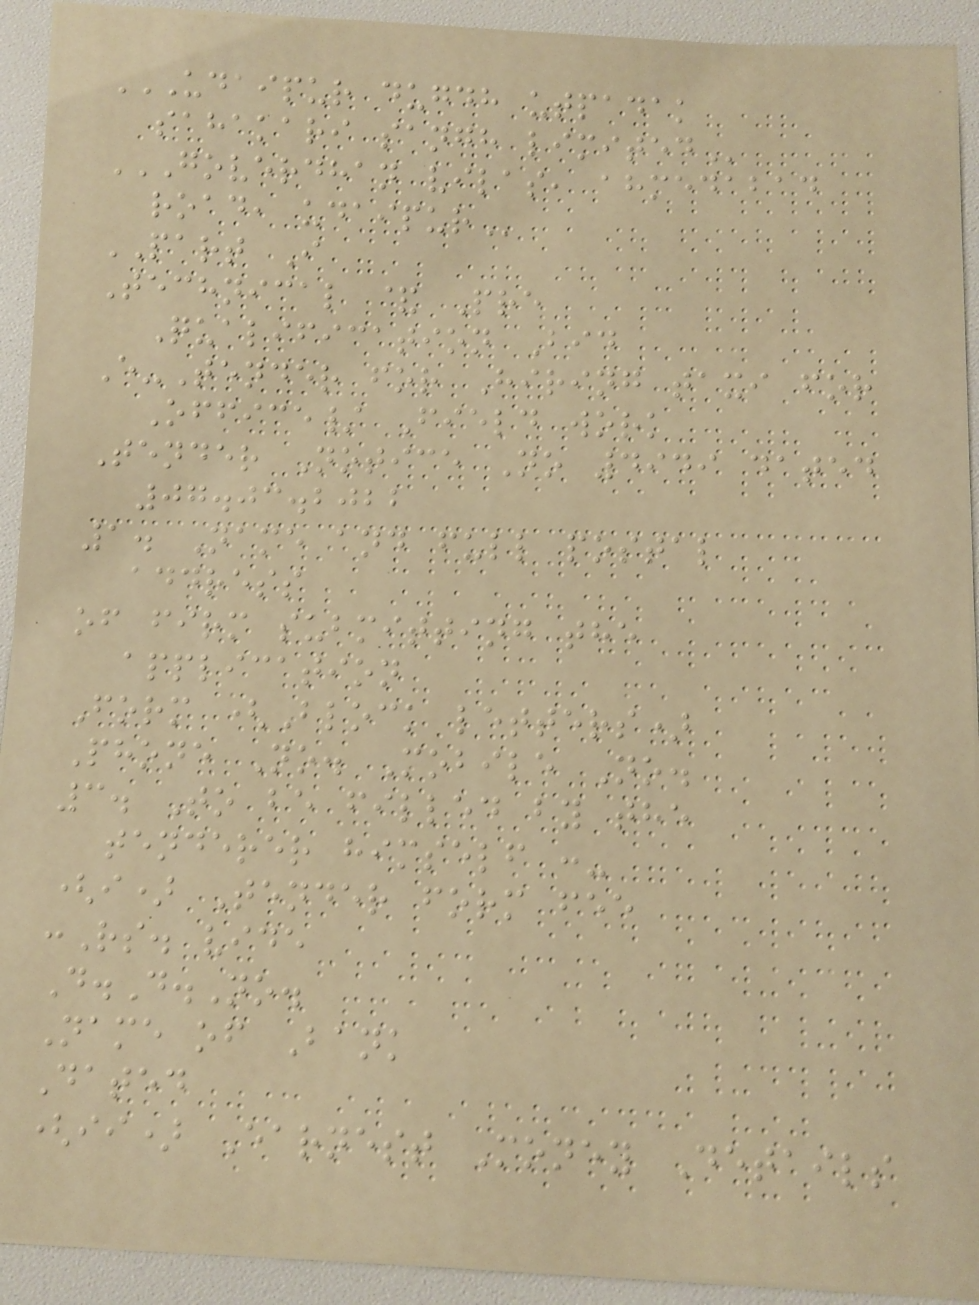UDAIPUR DUGDH UTPADAK
SAHAKARI SANGH LIMITED
GOVERDHAN VILAS, AHMEDABAD
ROAD, UDAIPUR
PART I
Technical & Pre
Qualification Bid
E-Tender for Hiring taxi for
Office/ Field work
Tender Notice No 4949 dated
07.03.2022
1. Name and full postal
address
of firm submitting the
application
Form (Block letters)
Phone No. Mobile No.
3. To be filled by the
tenderer himself :-
(i) Tender form fee
:Rs. vide
D.D.No.
Name of Bank
Dated
(ii) Earnest Money Details
